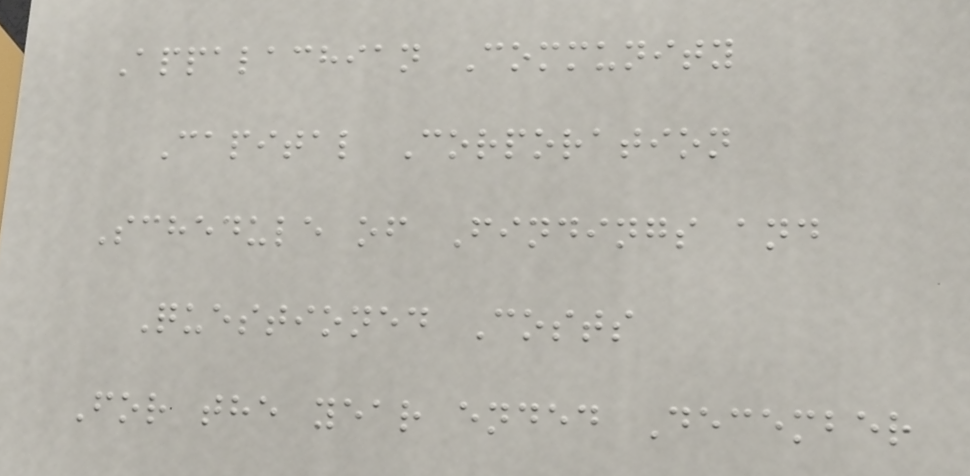Appalachian Community
Capital Corporation
Schedule of Findings and
Questioned Costs
For the year ended December
